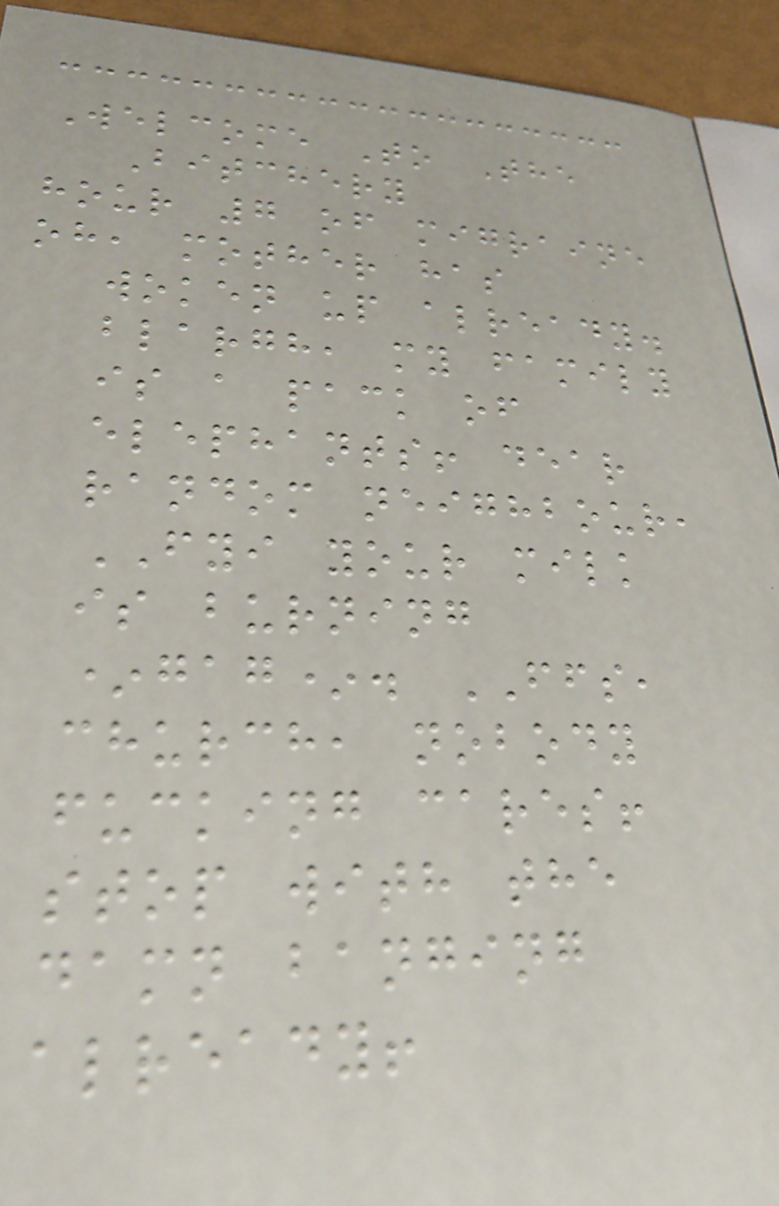Welcome To The
Bitchery
hour 7 of migraine
oh, mother has
woken up already.
blargh, my family
is a pack of
elephants! dear
random neighbour,
FYI your milk
is burning
*gag*. FFS,
church, nobody
fucking cares!
stop with the
damn banging
already!
